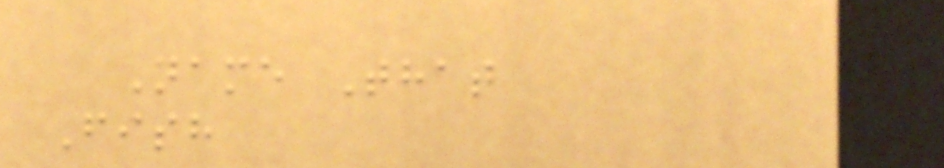Name That
Fish
